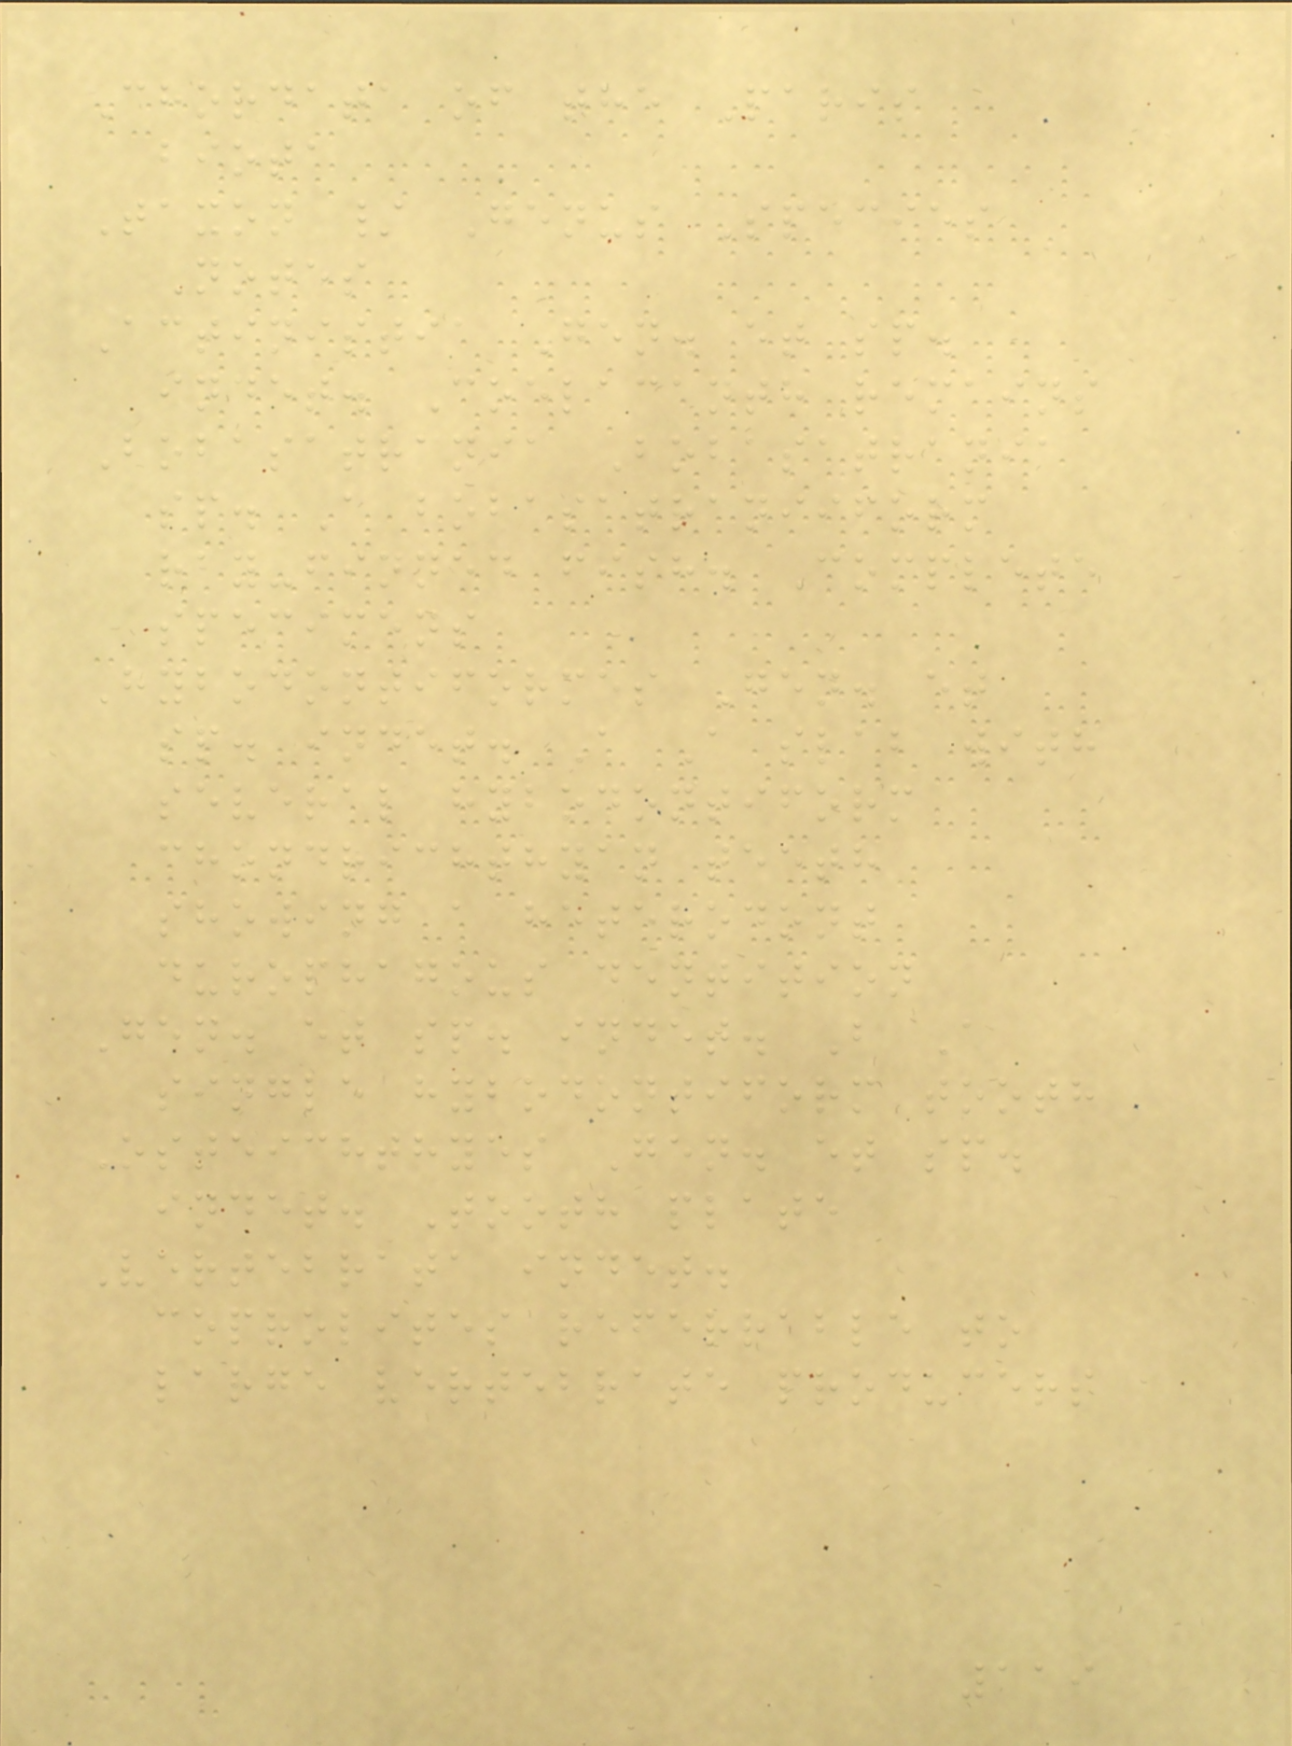Chordata of the Paris
biota
Taxon / Genus Species
Notes
Actinistia Gen. et sp.
indet. Coelacanth remains
Bobasatrania Bobasatrania
sp. A bobasatraniiform
ray-finned fish. Complete
specimens
Hybodontiformes Gen. et
sp. indet. A A slab with
several hybodontiform
chondrichthyan teeth
showing a heterodont
durophagous dentition
Gen. et sp. indet. B A
single hybodontiform tooth
Osteichthyes Gen. et sp.
indet. Tooth plate
Vertebrata indet.
coprolites referrable to
large vertebrate producers
119
